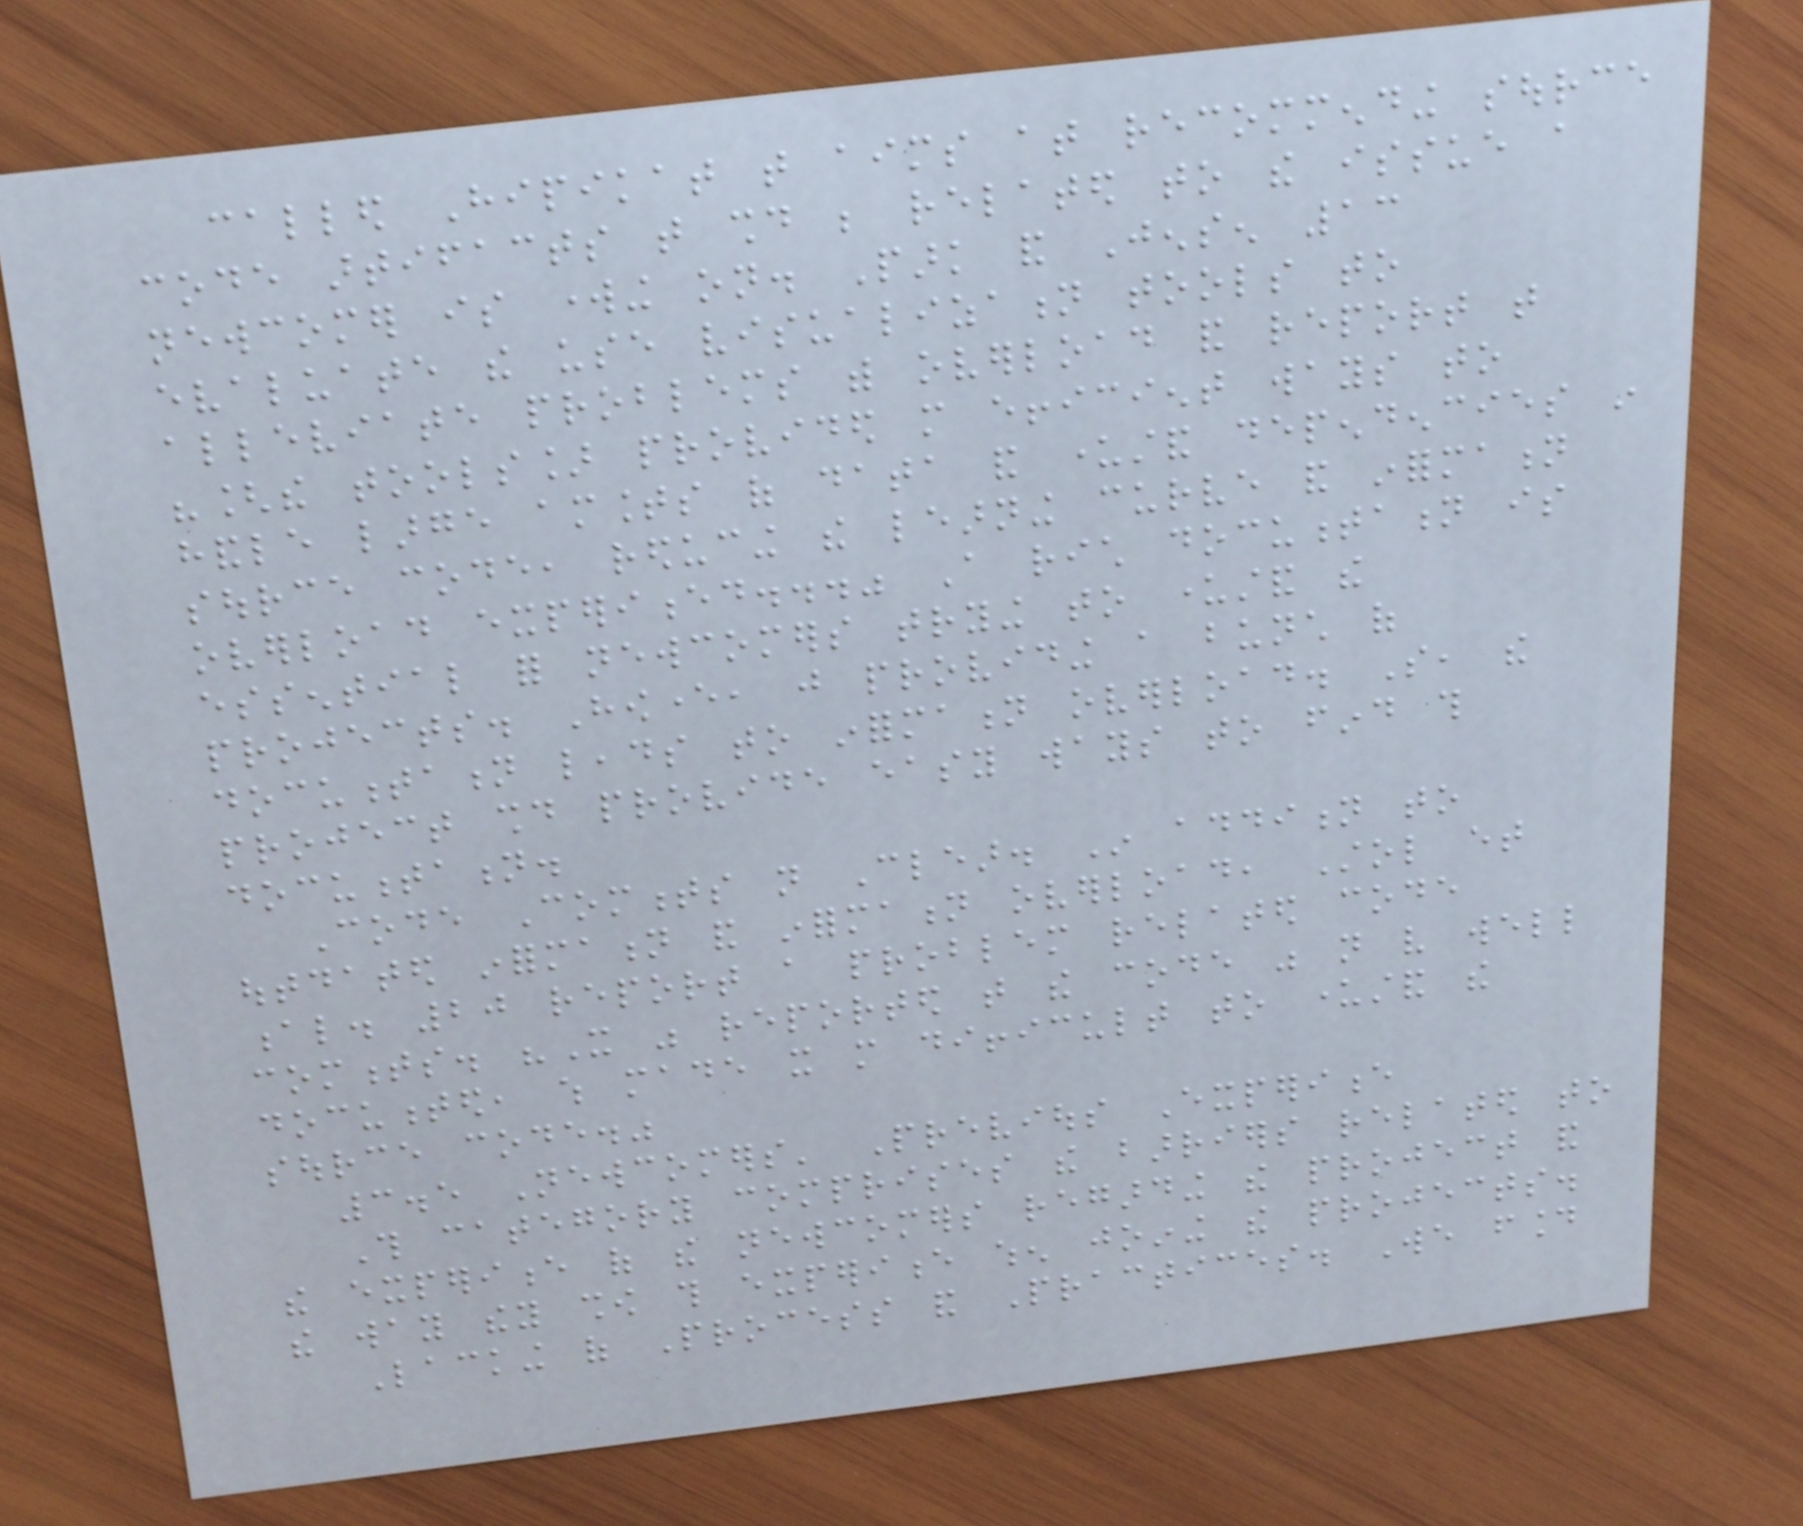called Hipikat that aims at recommending source
code artifacts that should be related to the issue a
newcomer is working on. Park and Jensen 13
evaluate the use visualization tools to
alleviate problems with overload and report that
"[the tools] provided more efficient ways to
handle large amounts of data and understand dependencies in
source code, reducing the learning curve and information
overload experienced..." A rich documentation is
essential for newcomers trying to understand the
projects. However, just providing a bunch of
documentation leads to information overload. So, the
project should provide easy ways to find this
documentation.
Code Comments not Clear. In addition to
outdated information and information overload, Stol et
al. 20 report a problem related code
comments. "It was reported that the code was not very well
documented, which made it more difficult to understand the
source code."
3.5 Newcomers' Previous Experience
This category comprises the barriers related to
the experience of the newcomers regarding the project and
the way they show this experience when joining the projects.
Lacking of Process and Practices. We found
